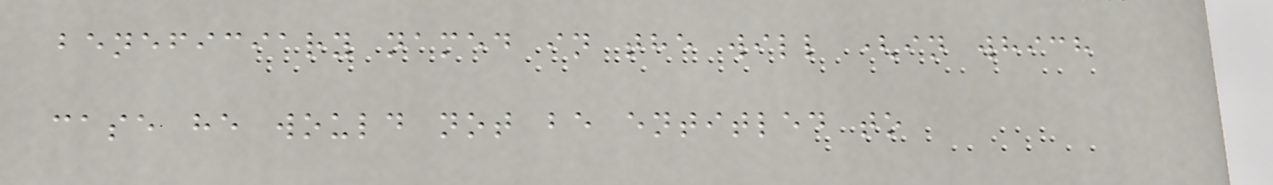beneficiary named in the will (in which
case he would not be entitled to
